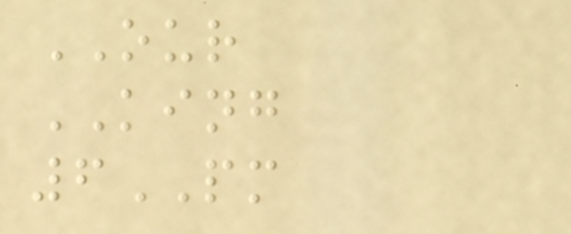OUR
KING
6PM
